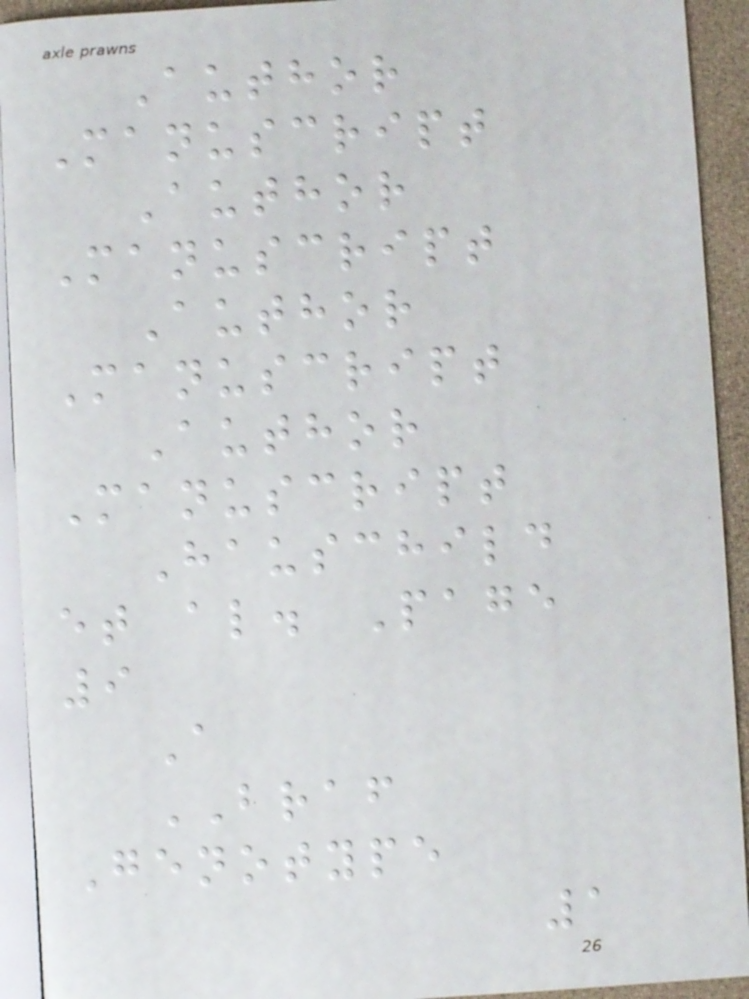Author
Manuscript
Author
Manuscript
Author
Manuscript
Author
Manuscript
Hauschild
et al. Page
9
A
BRAF
Genotype
1
